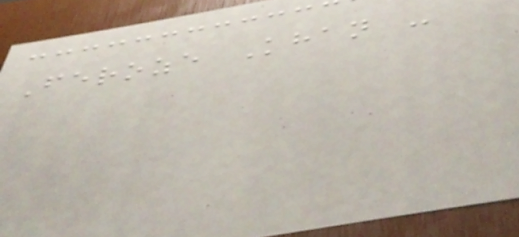Feroze Khan -
